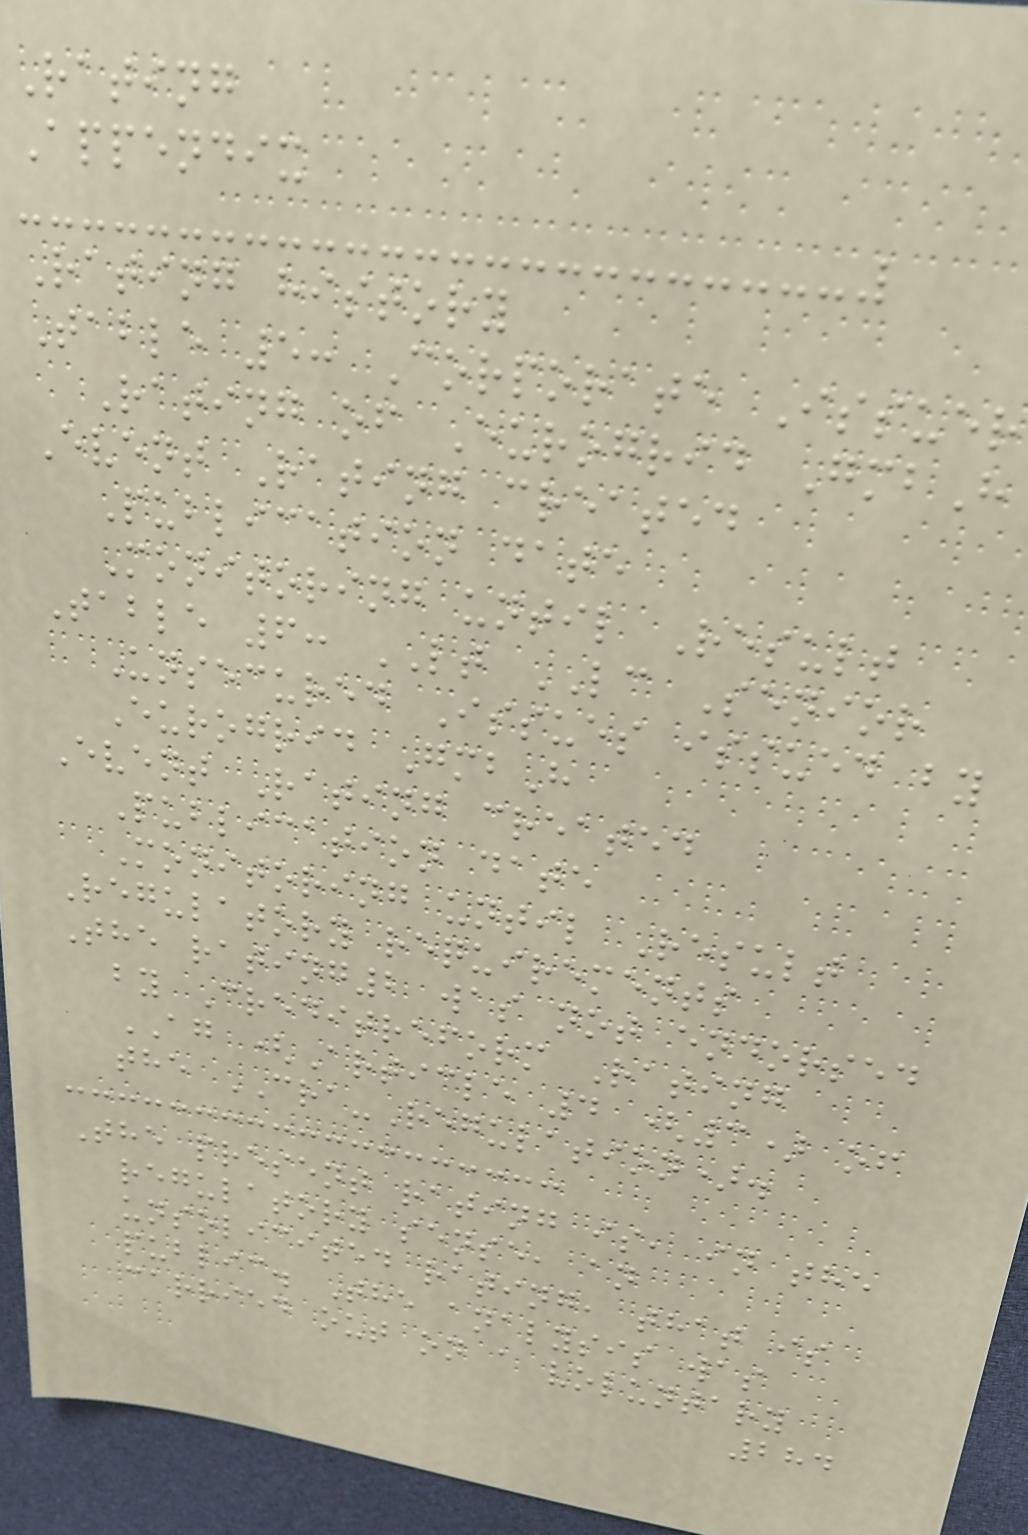Rating
Appendix
Rating history
Table 5: Corporate Issuer
Rating of Eurogrid GmbH
Event Rating created
Publication date
Monitoring until Result
Table 6: LT LC Senior
Unsecured Issues issued by
Eurogrid GmbH
Event Rating created
Publication date
Monitoring until Result
Regulatory requirements
The rating2 was not endorsed
by Creditreform Rating
AG (Article 4 (3) of
the CRA-Regulation).
The present rating is, in the
regulatory sense, an
unsolicited rating, that is
public. The analysis was
carried out on a voluntary
284
